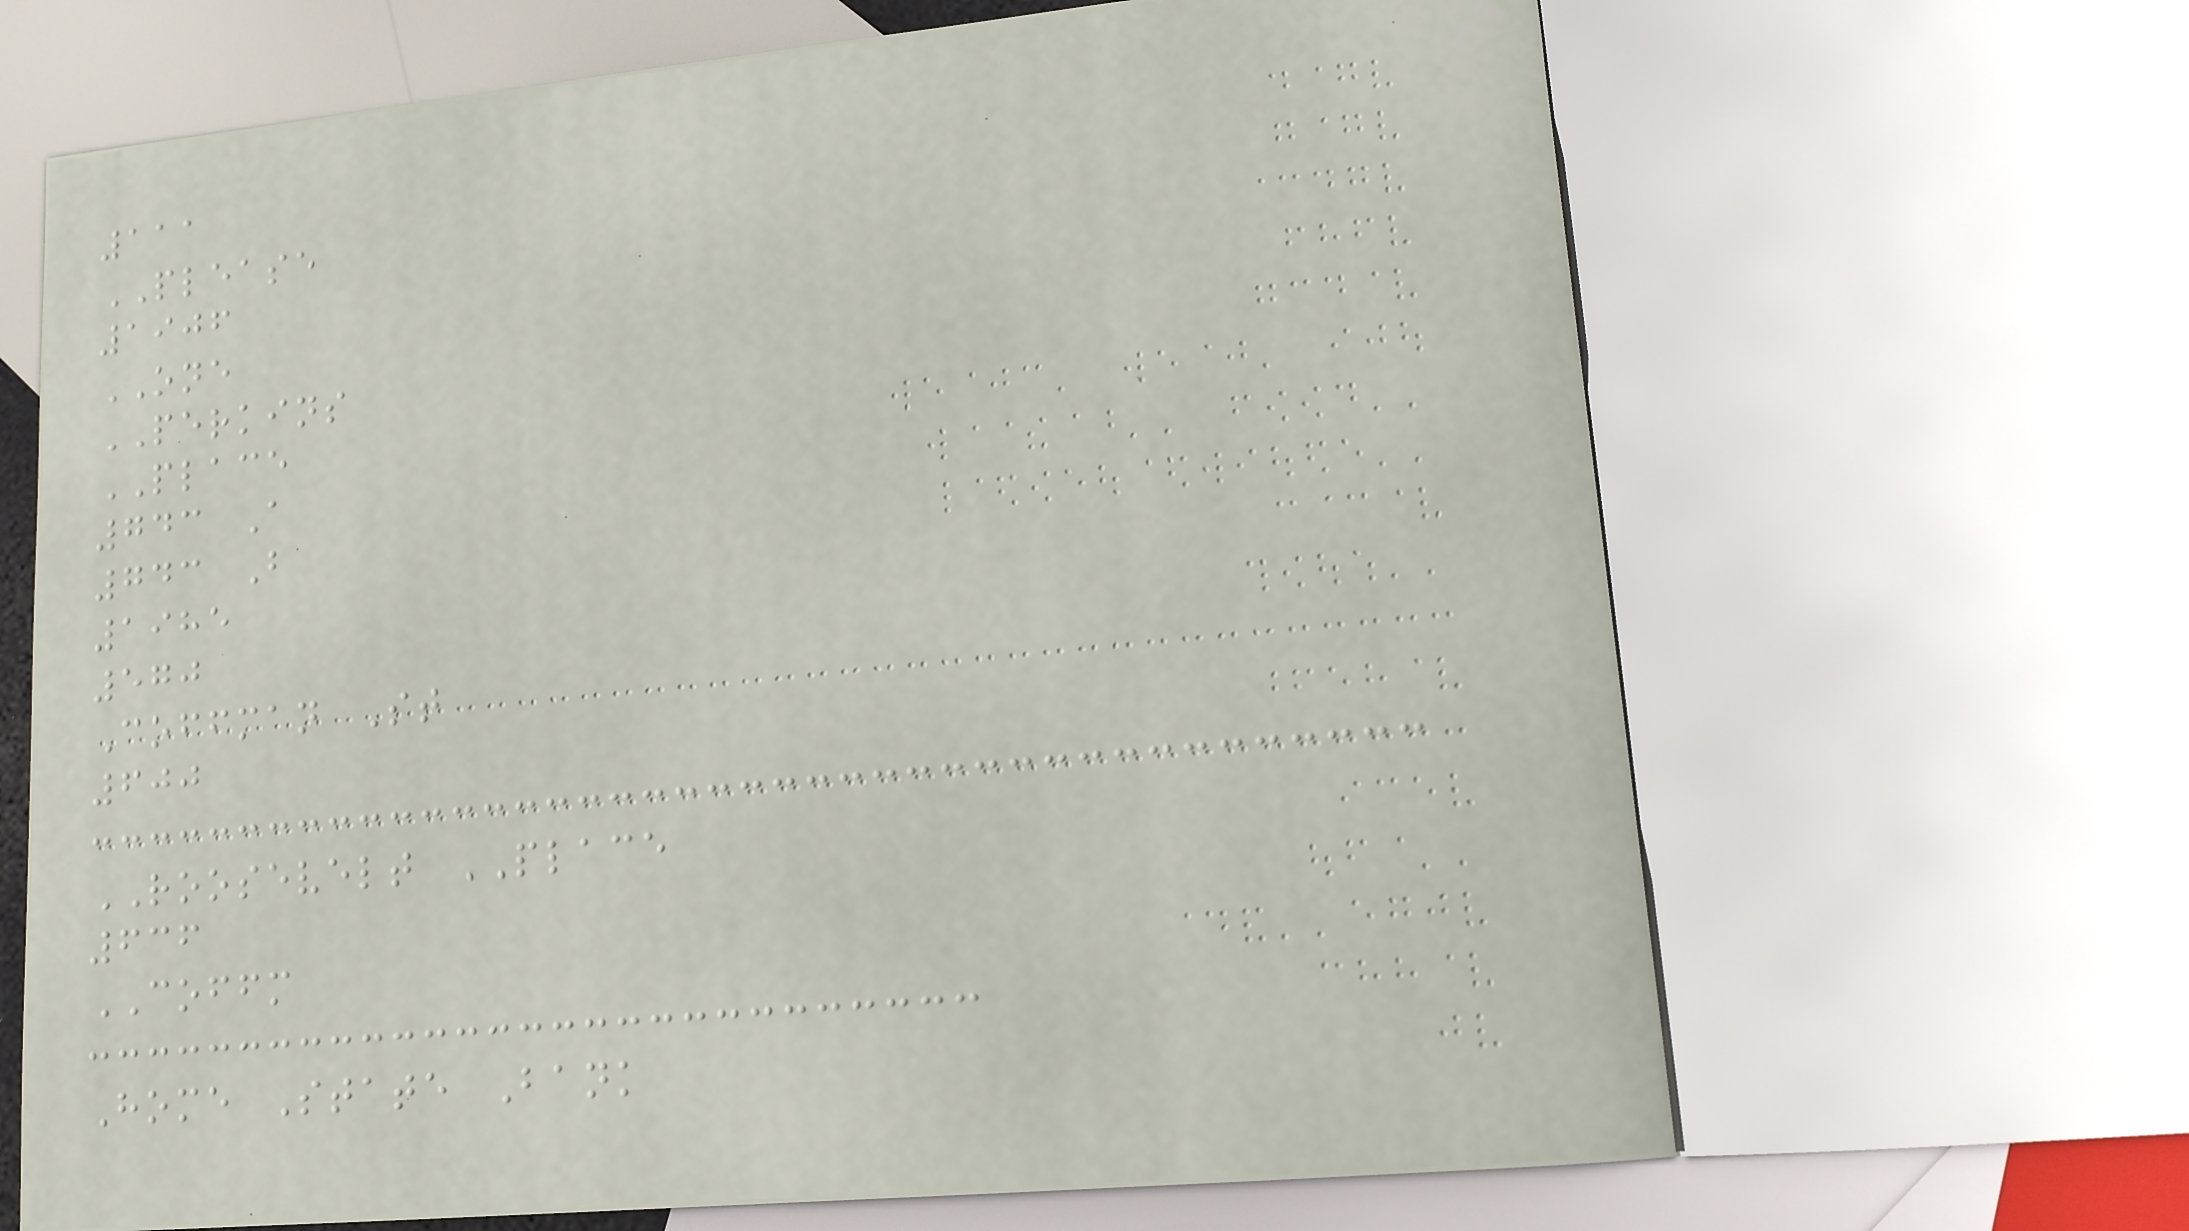111
PLEASE
1906
ONE
PERKINS
PLACE
743 A
743 B
1985
570
Coffman St
600
ROOSEVELT PLACE
636
COFFM
Home State Bank
